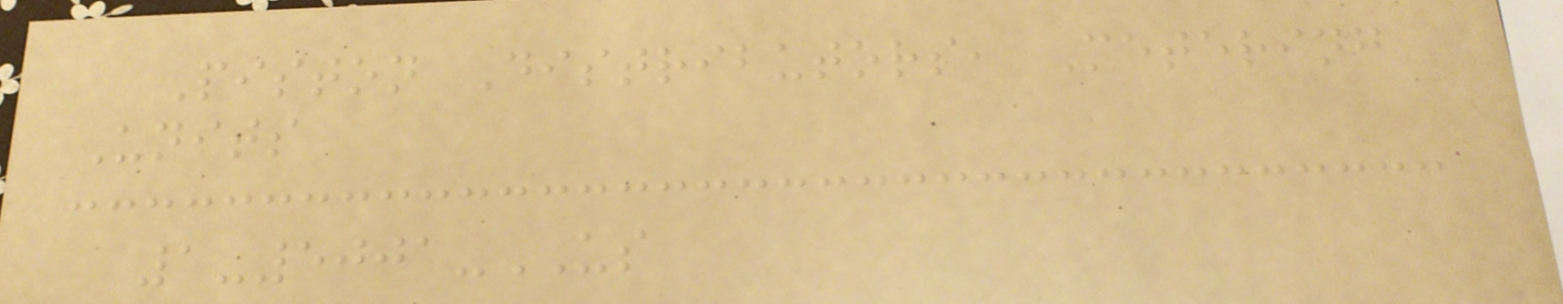Piston Distributors, Metering
Units
1-5001-US
